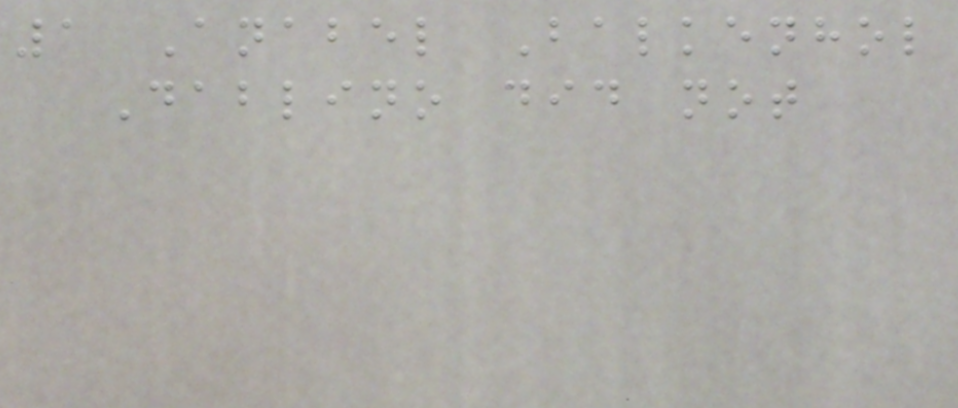1 Anabel Balkenhol
Dablino did not
